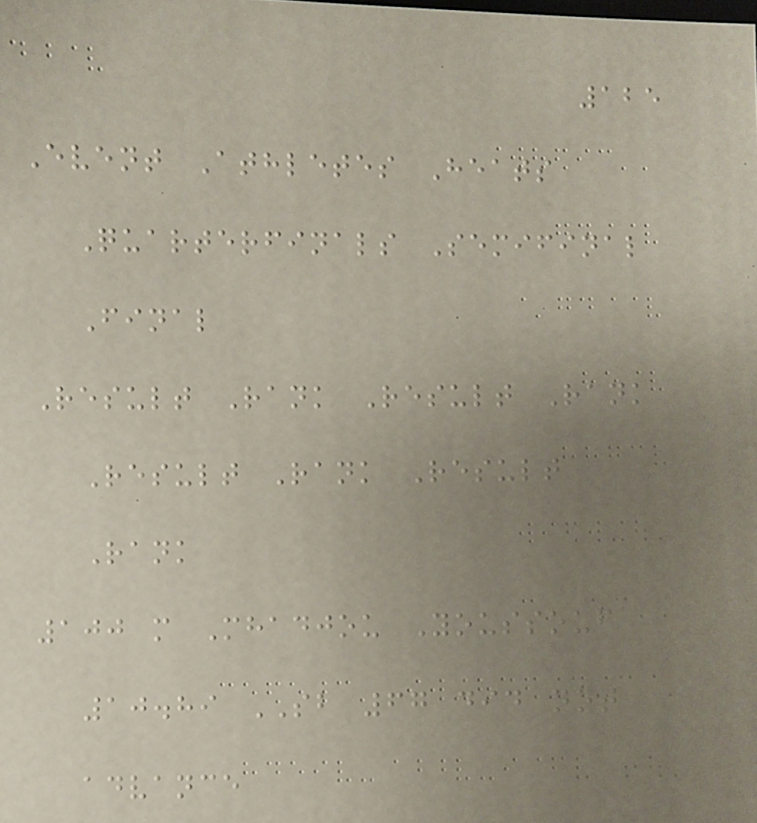125
Event Athletes Heats
Quarterfinals Semifinal
Final
Result Rank Result Rank
Result Rank Result
Rank
100 m Mhadjou Youssouf
10.89 SB 67 did not
advance
